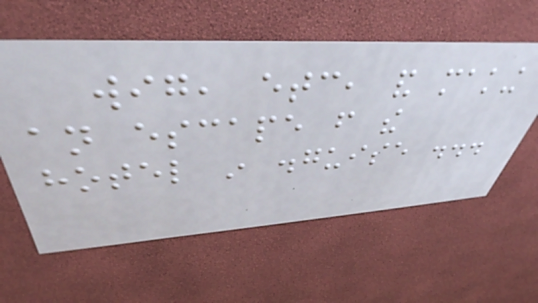wig, etc, and making
an escape from the
hotel in disguise ...
